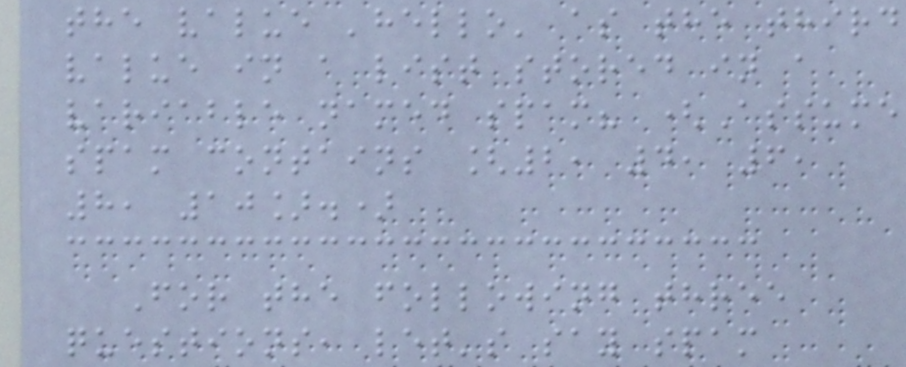the value 'hello' as the third
value in a list stored in a
variable named spam? (Assume
spam contains [2, 4, 6,
8, 10].)
For the following three
questions, let's say spam
